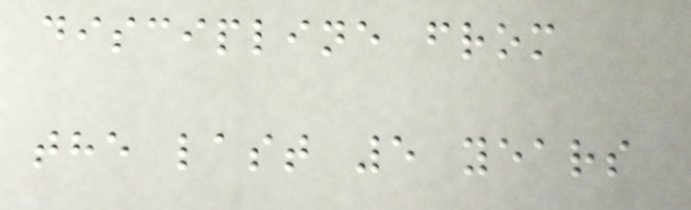discipline from
the last 5 years
